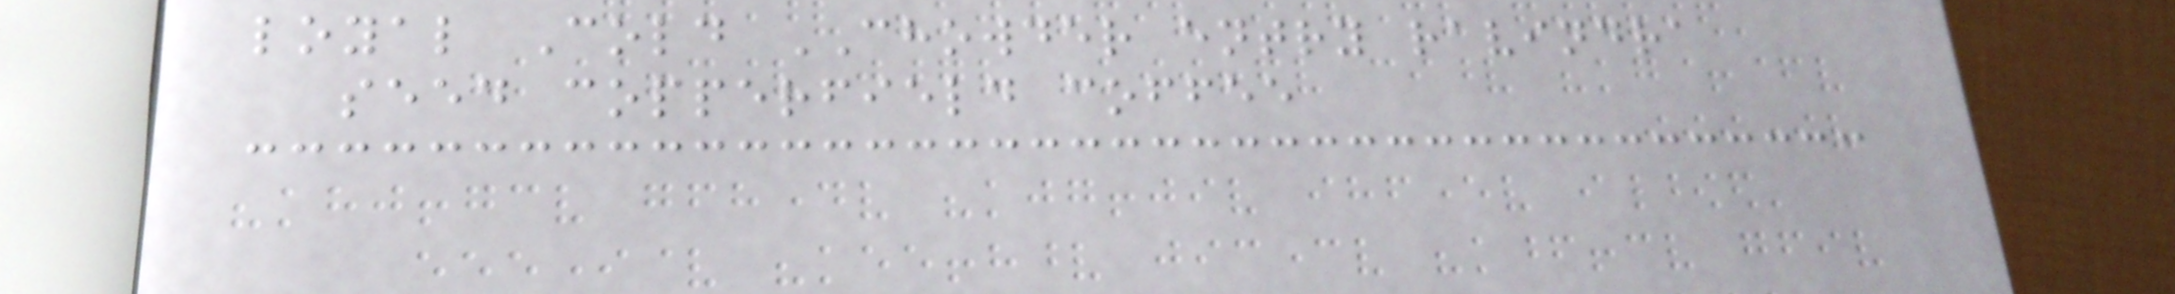loyal Cold CHOWDER entry ravindra
seed copperfield coffee
